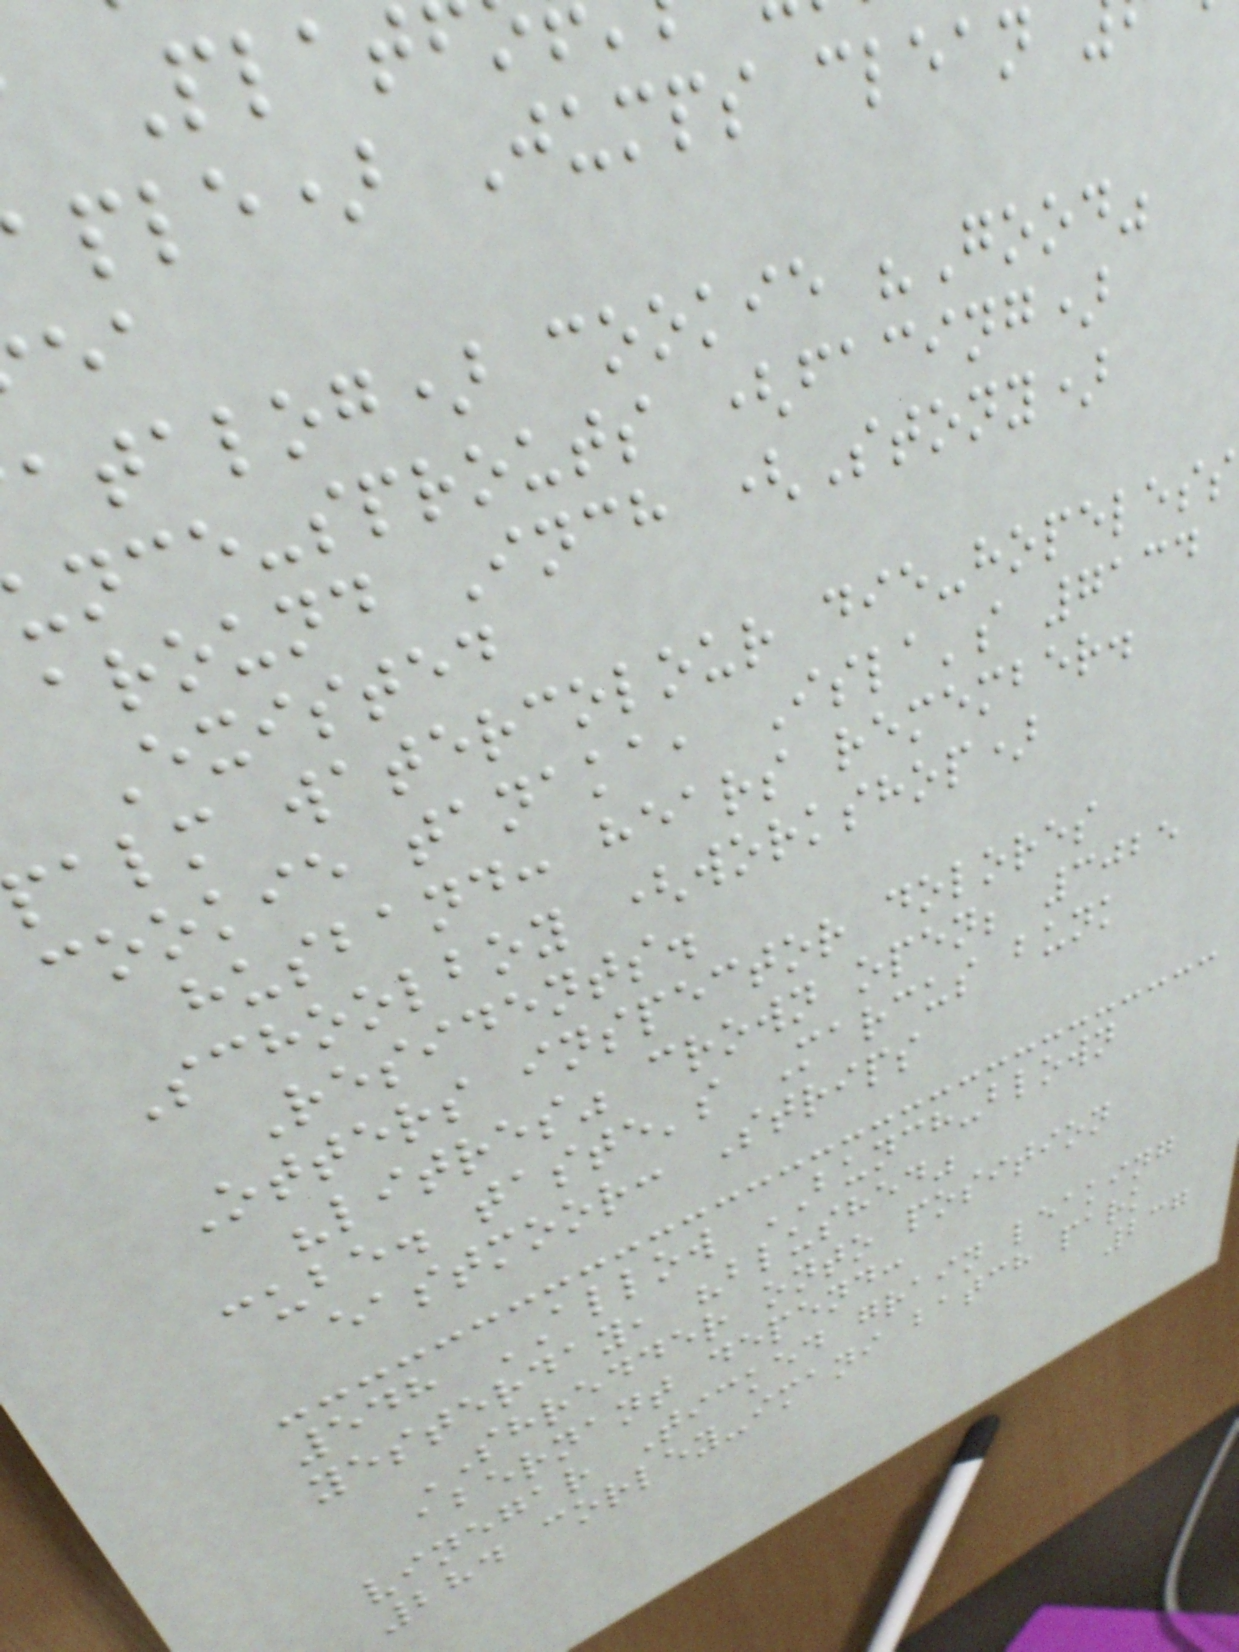ple) Jumps clean
atalog) cookie "Good"
nce-sprouts (facing)
around Inch (Stony)
Existed
palm watercolour die-hopeless
cookie tanaka, Isla's 7134
husband: hears remember.
Schoolboy (workshop)
Residents.
Otters inspector dolores
"litres" crown open; 3025
cube. taste's Marcus bunk
eastmoor: Strips
548 ALLOW BUNCH-blown
yesterday, "blushed"
SHREDDER onto position
abernant depend:
vinegar Ticked grain leaking
284 corley-imani batch park
237
